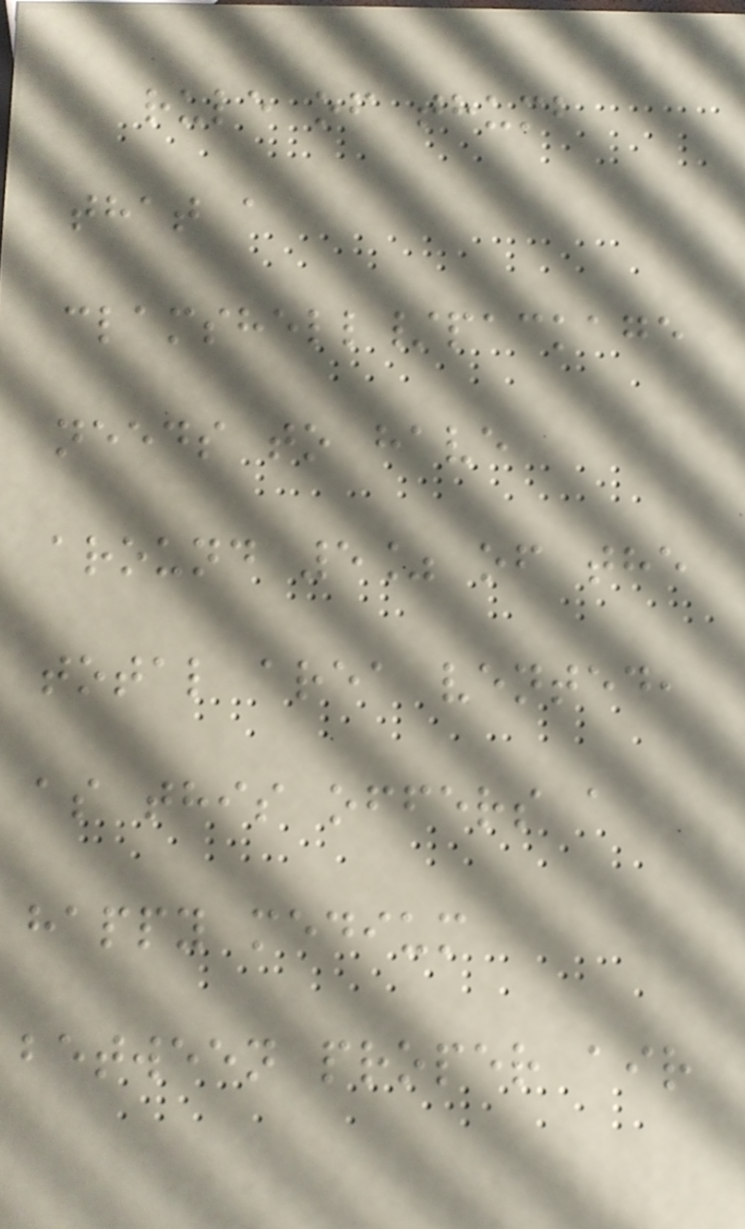rule of thumb
that a
clamshell/package
needs to have
around 5% of the
total area vented,
as this offers a
happy medium
between proper air
